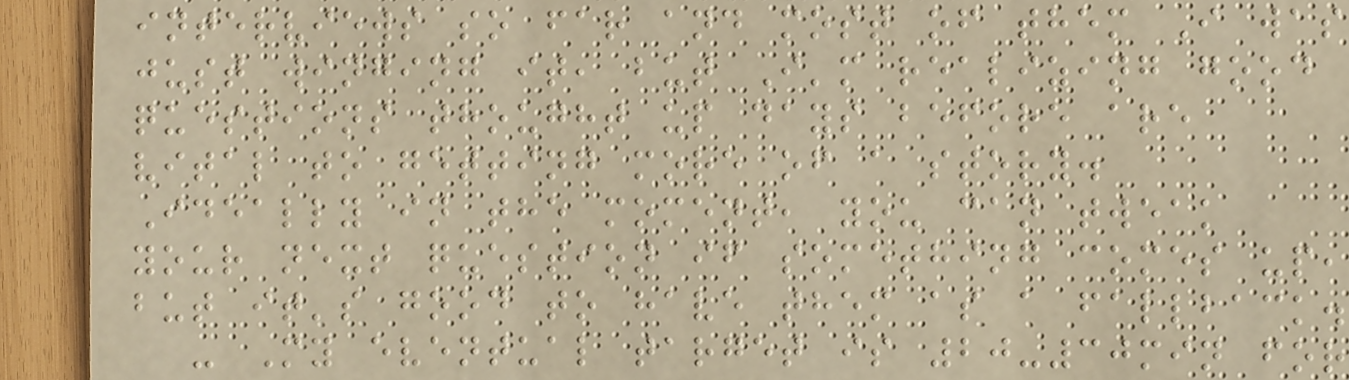interviews so far and most of them I was
just winging it, but I'm realizing good
questions thought up days before are
vital to getting more of a story.
Ideally in the moment, you can tweak
your next question if something comes up,
but it's good to have them as a fallback.
- My eventual target is 20-30min for
